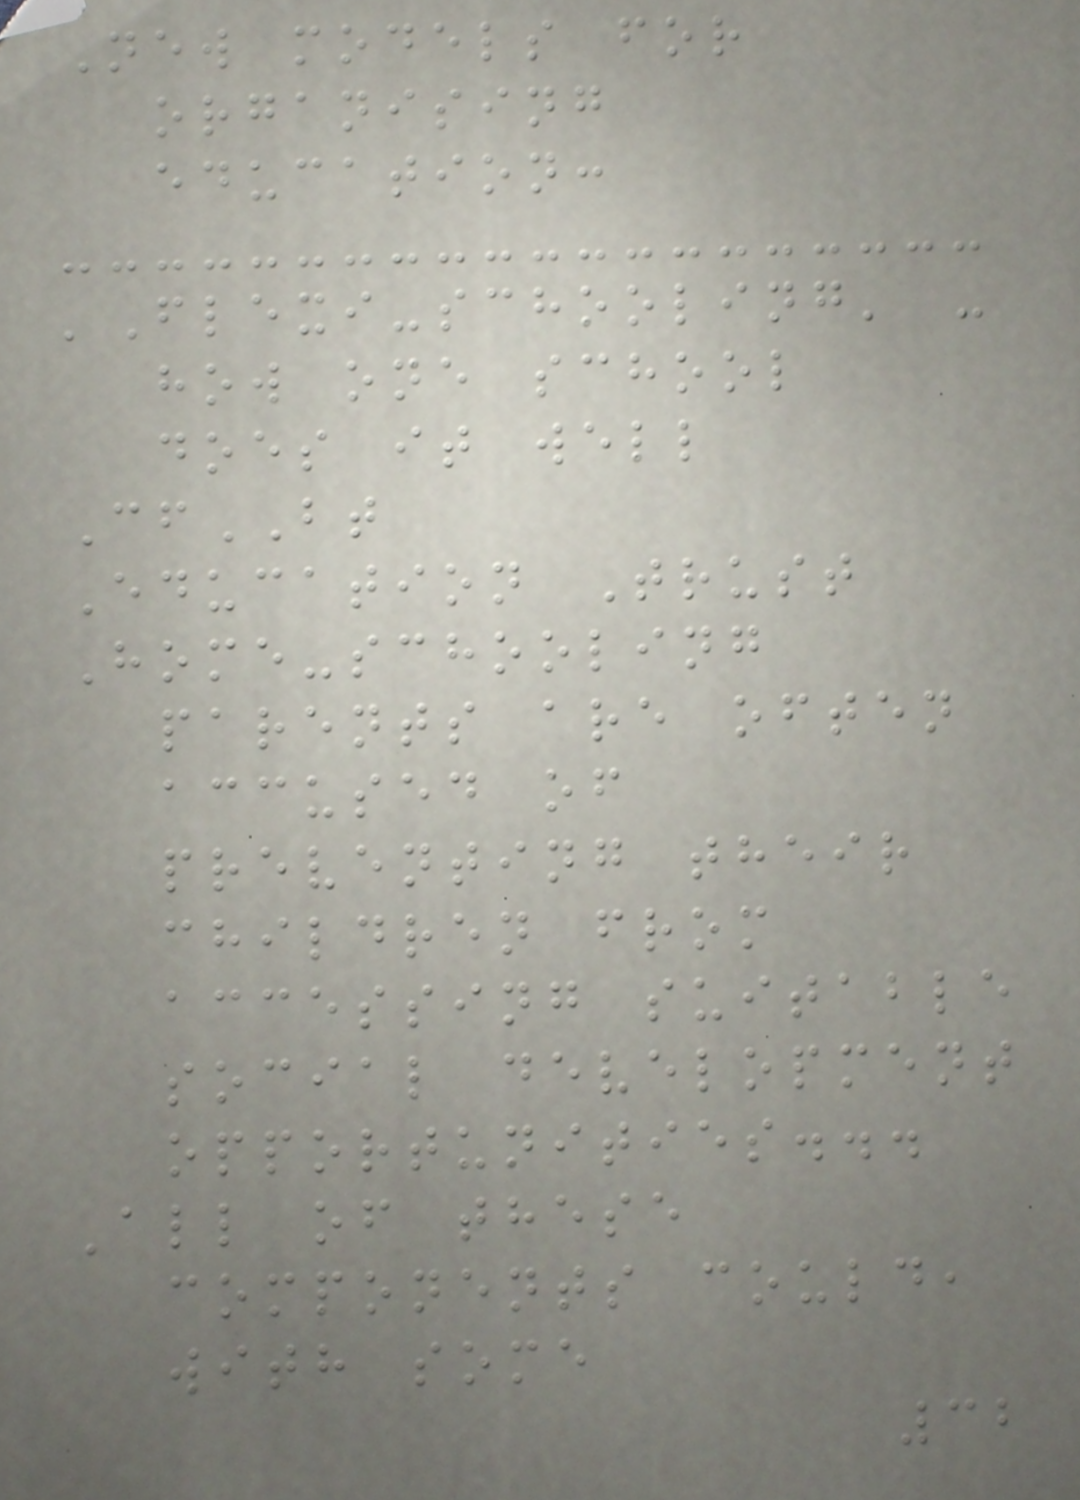New models for
organising
education:
'Flexi-schooling' -
how one school
does it well
CfBT
Education Trust
Home-schooling
parents are often
accused of
preventing their
children from
accessing suitable
social development
opportunities...
All of these
components could,
with some
32
